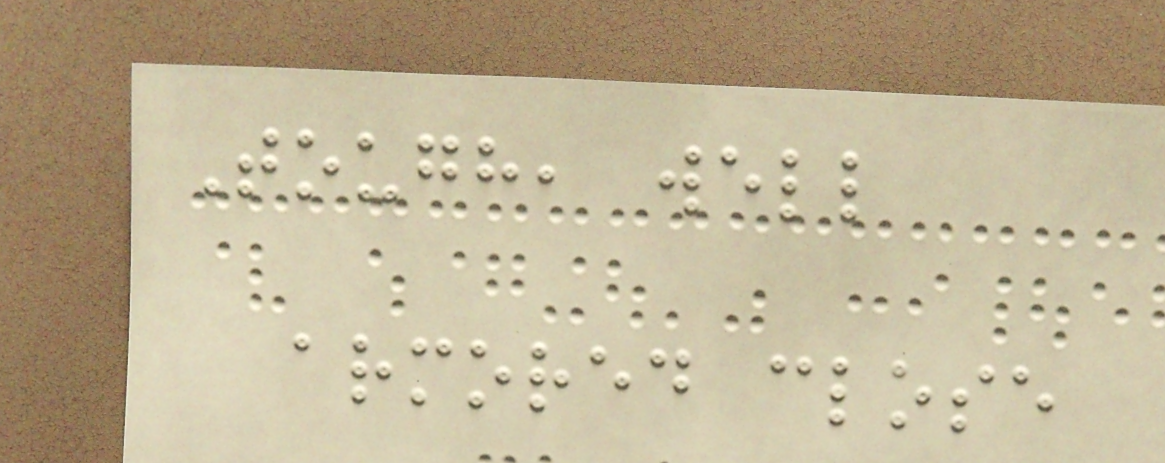Tough, well
armored close
